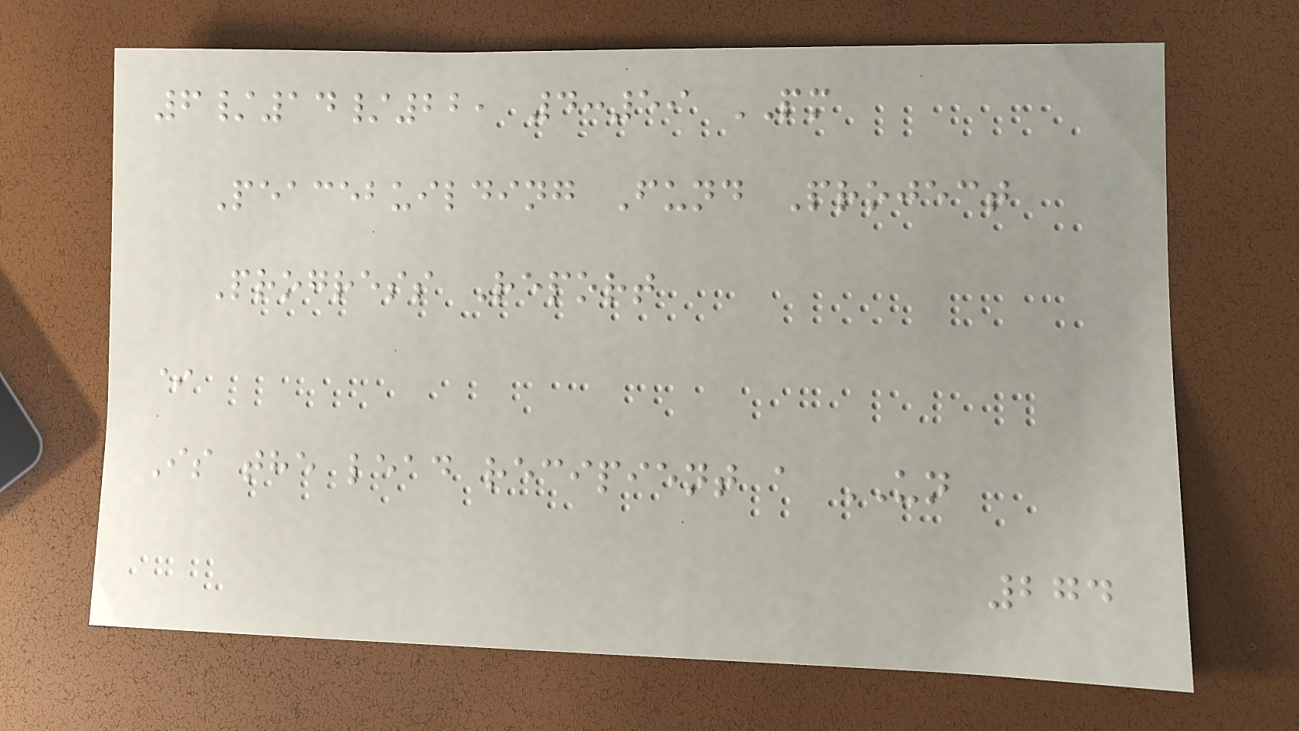6/14/22, 4:59 PM
Peacebuilding Fund Project
Progress Report
*
Is the lead recipient a UN
274
